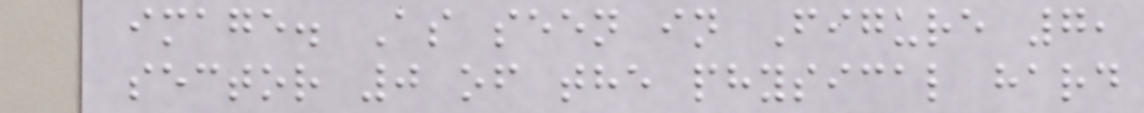image. As seen in Figure 7,
sector 0 of the physical hard
